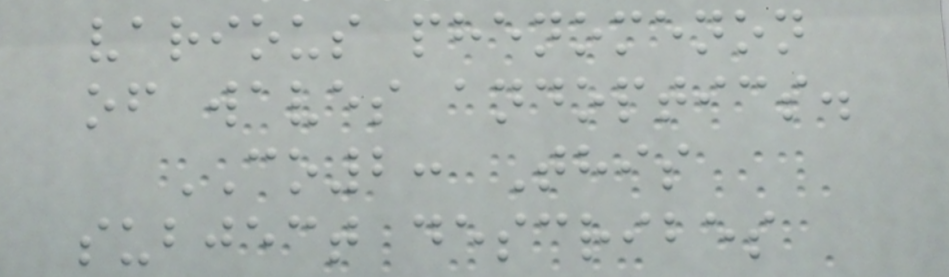various phenomenon
of waves andoptics.
CO2: This
subject describes
